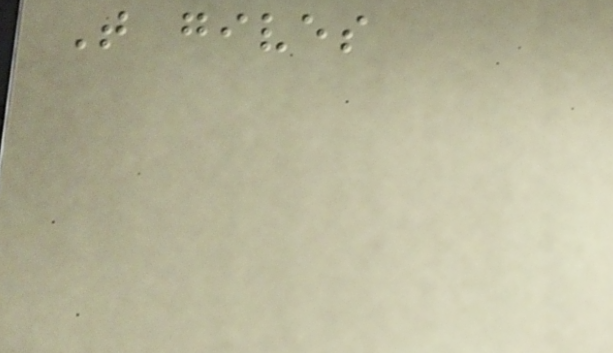That gives
